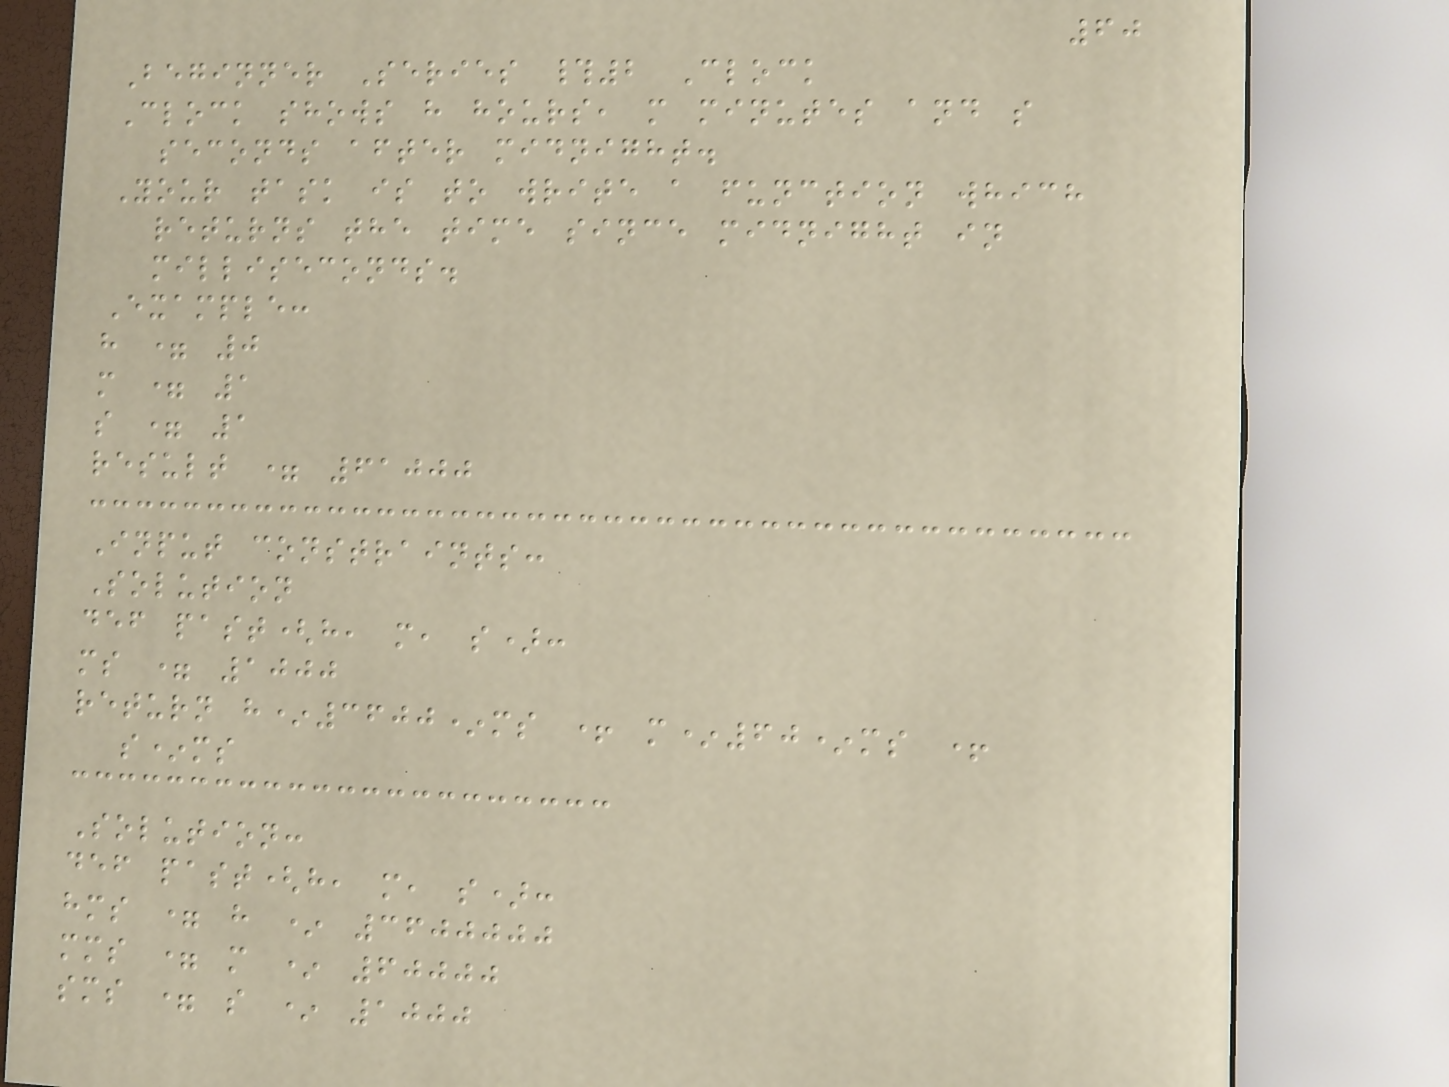60
Beginner Series #2 Clock
Clock shows h hours, m minutes and s
seconds after midnight.
Your task is to write a function which
returns the time since midnight in
milliseconds.
Example:
h = 0
m = 1
s = 1
result = 61000
Input constraints:
Solution
def past(h, m, s):
ms = 1000
return h*3600*ms + m*60*ms +
s*ms
Solution:
def past(h, m, s):
hms = h * 3600000
mms = m * 60000
sms = s * 1000
